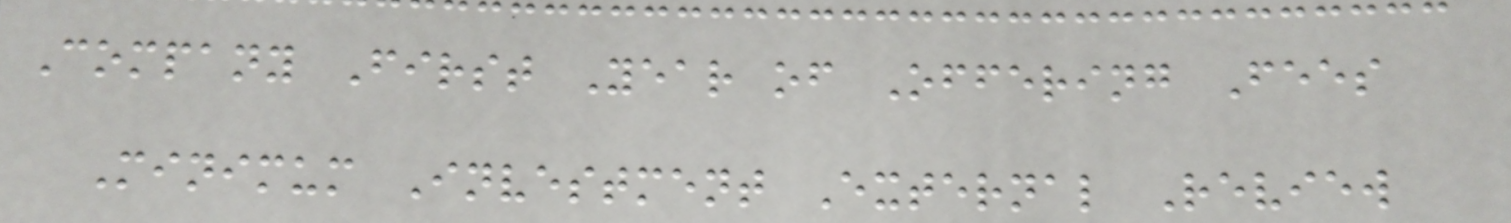Company First Year of Offering Fees
Minimum Investment External Review
